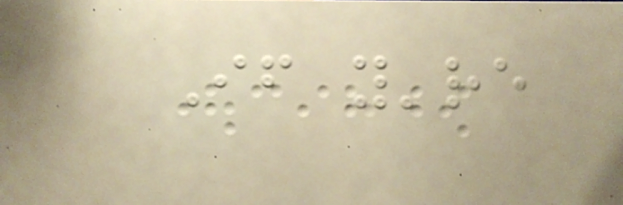If you're
